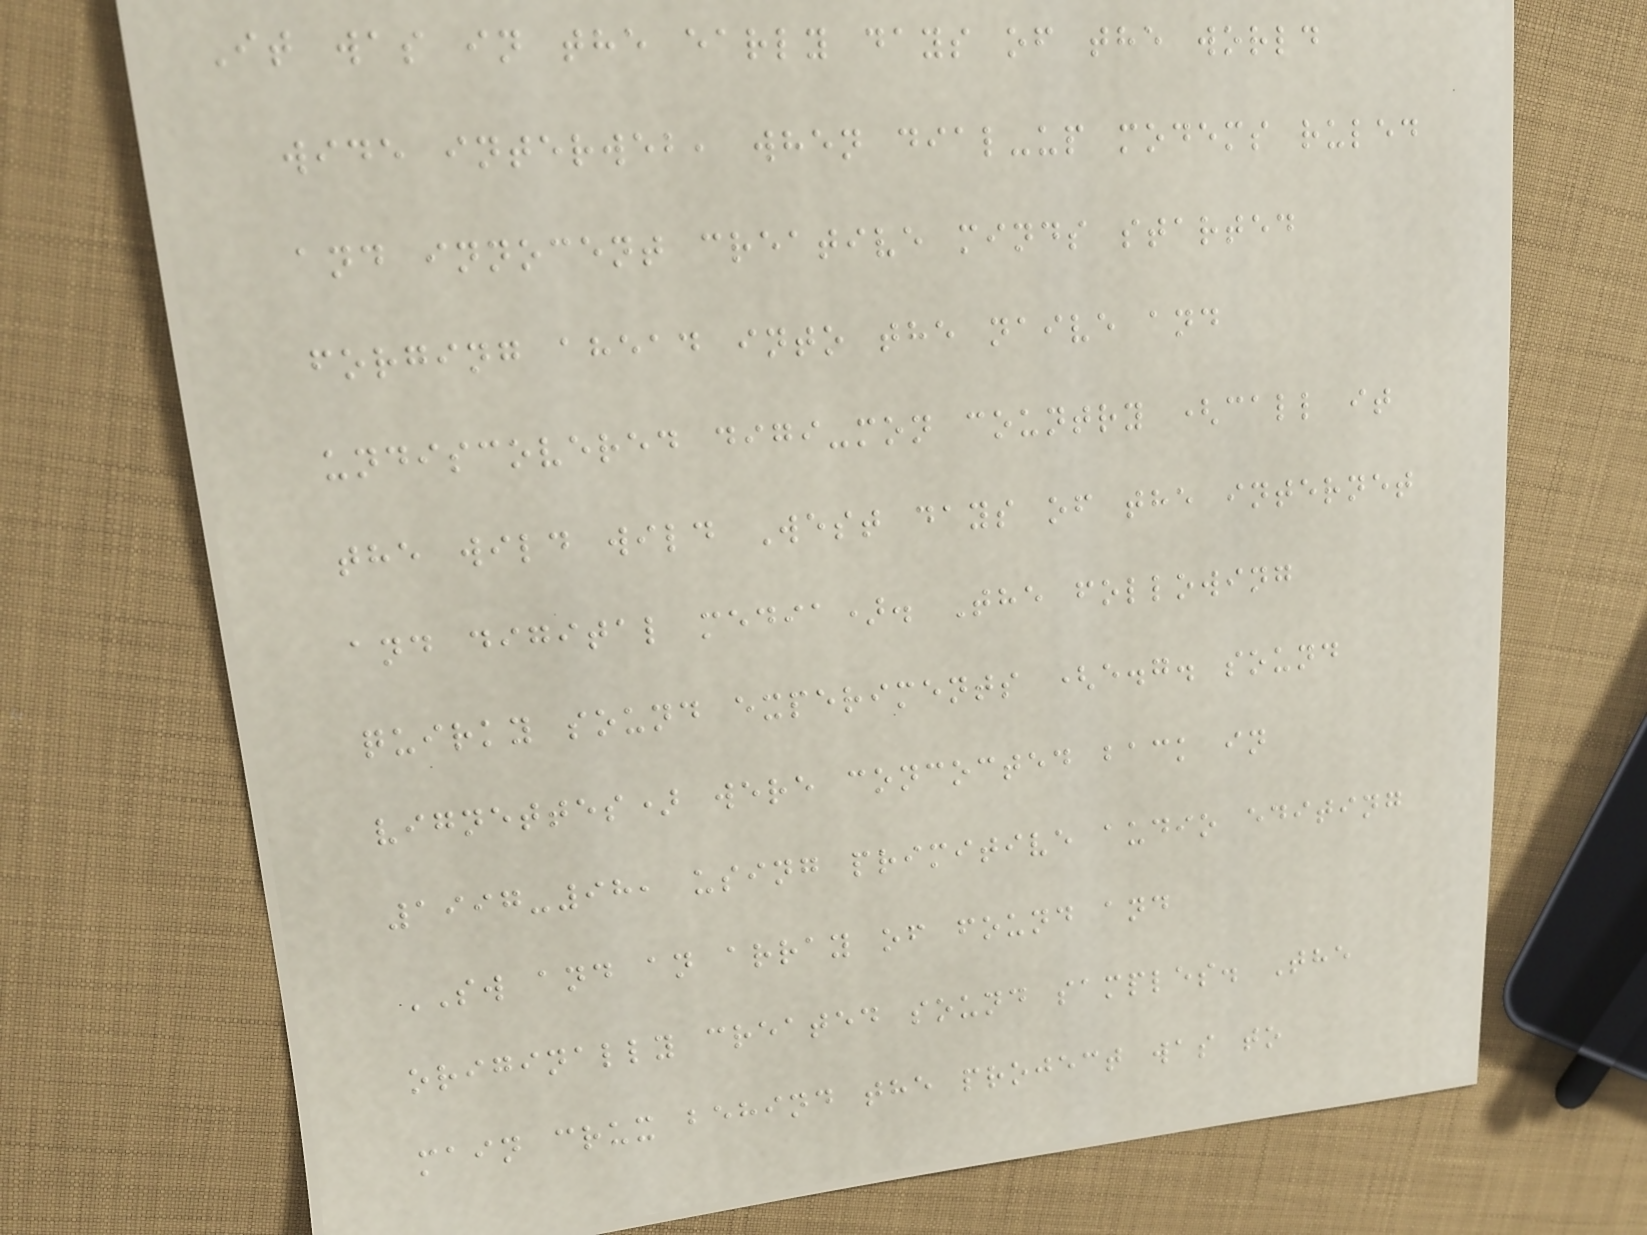It was in the early days of the world
wide interweb, when dial-up modems ruled
and innocent creative minds started
forging ahead into the naive and
undiscovered digi-mon country (call it
the wild wild West days of the internet
and digital media). The following
quirky sound experiments (e.g. sound
vignettes) were concocted back in
1997-98, using primitive audio editing
SW and an array of found and
originally created sound samples. The
main crux behind the project was to
